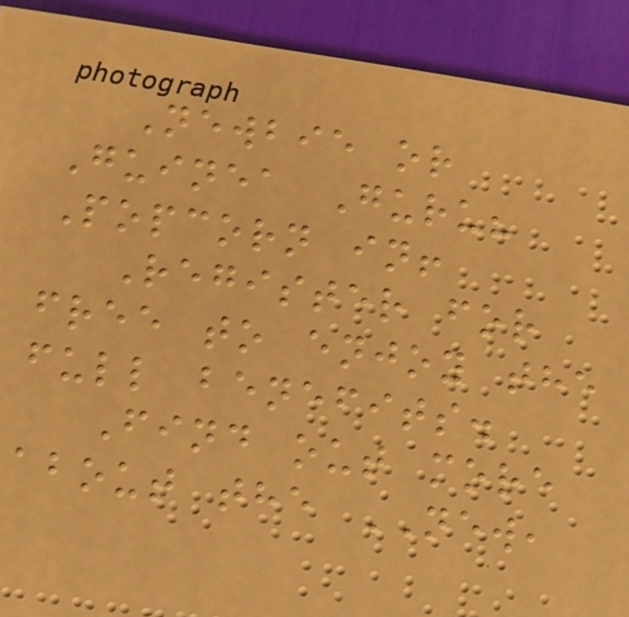Newbie or
Guinea Guru?
Popcorn in!
Register for
free to enjoy the
full benefits.
Find out more
about the NEW,
